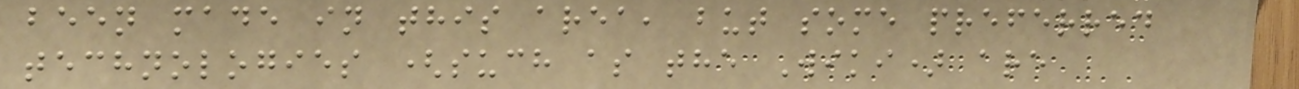been made in this area, but some preferred
technologies (such as the Wiki) are
